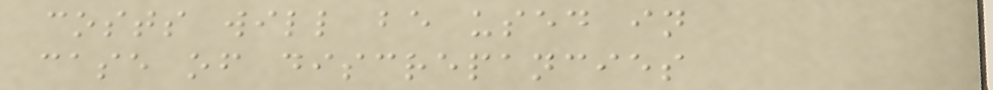costs will be used in
case of discrepancies
